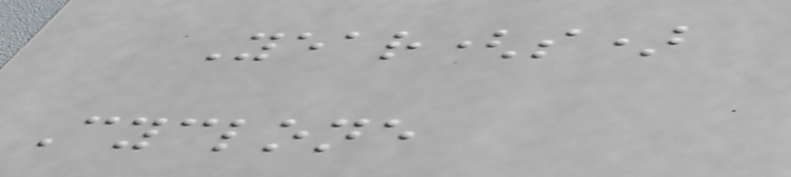Year(s)
Cyclone
